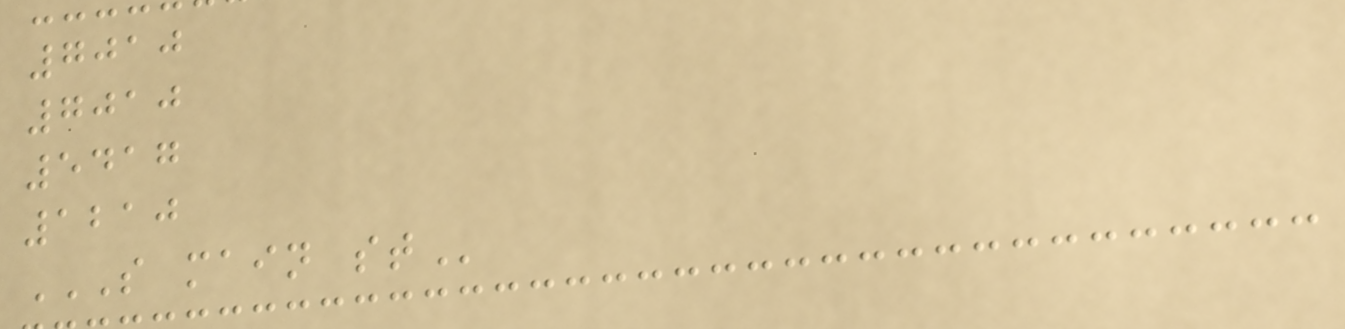7010
7010
5417
1210
S MAIN ST
